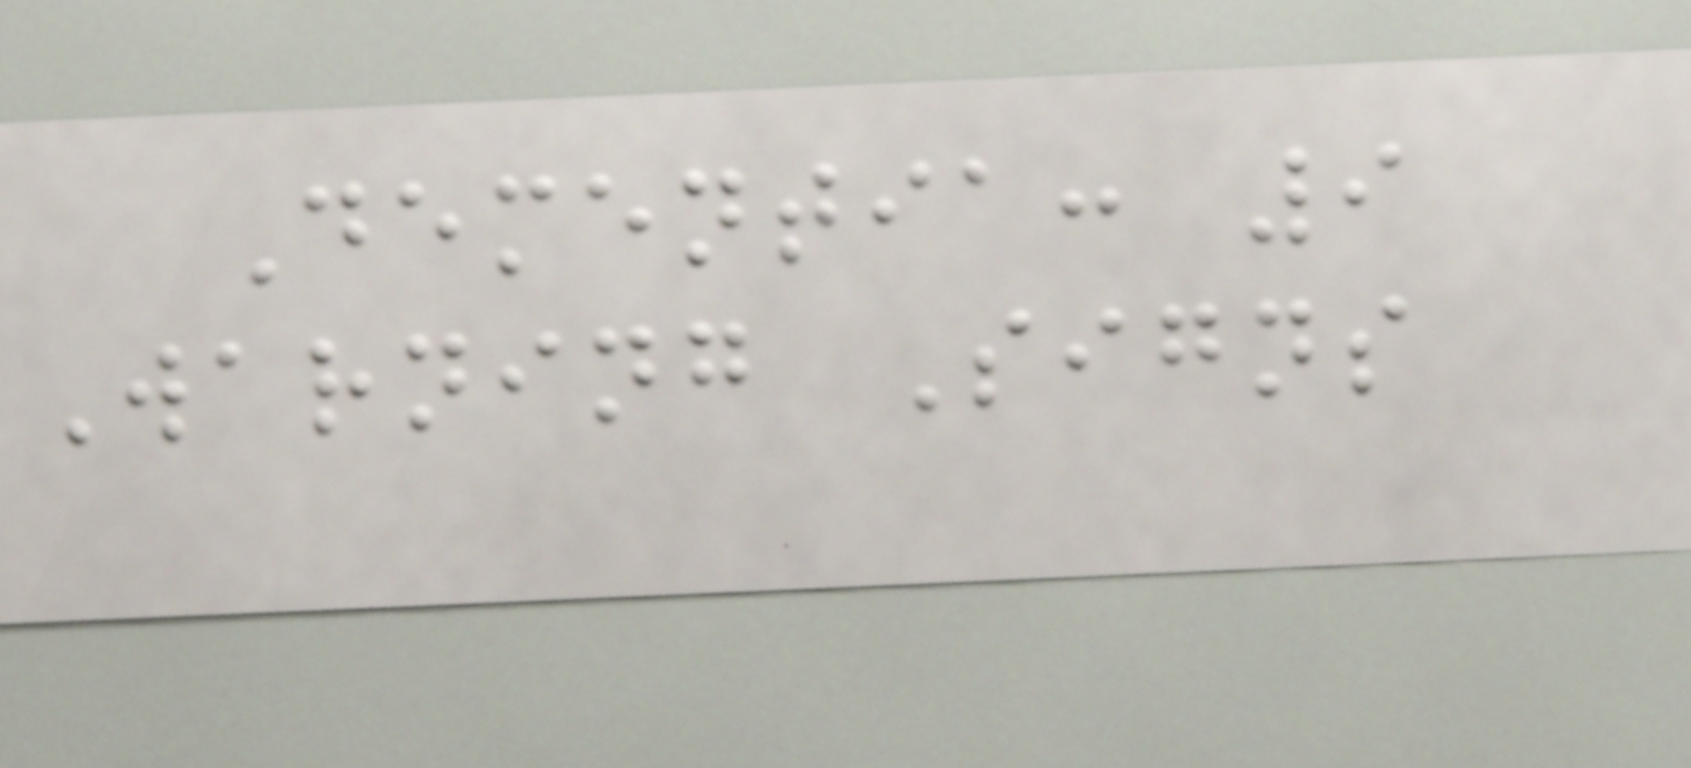Dementia: 9
Warning Signs
